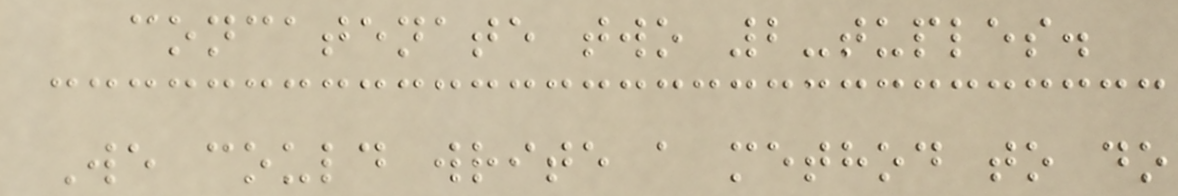concatenate two 2-tuples.
We could write a method to do
